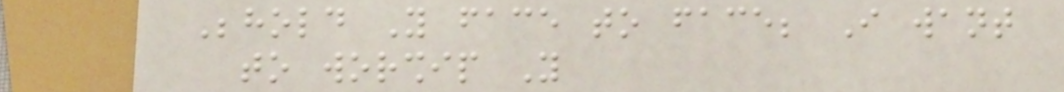Behold You face to face; I want
to worship You
